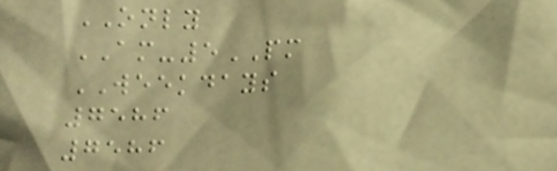ONLY
AM-5PM
WEEKDAYS
7586
7586
